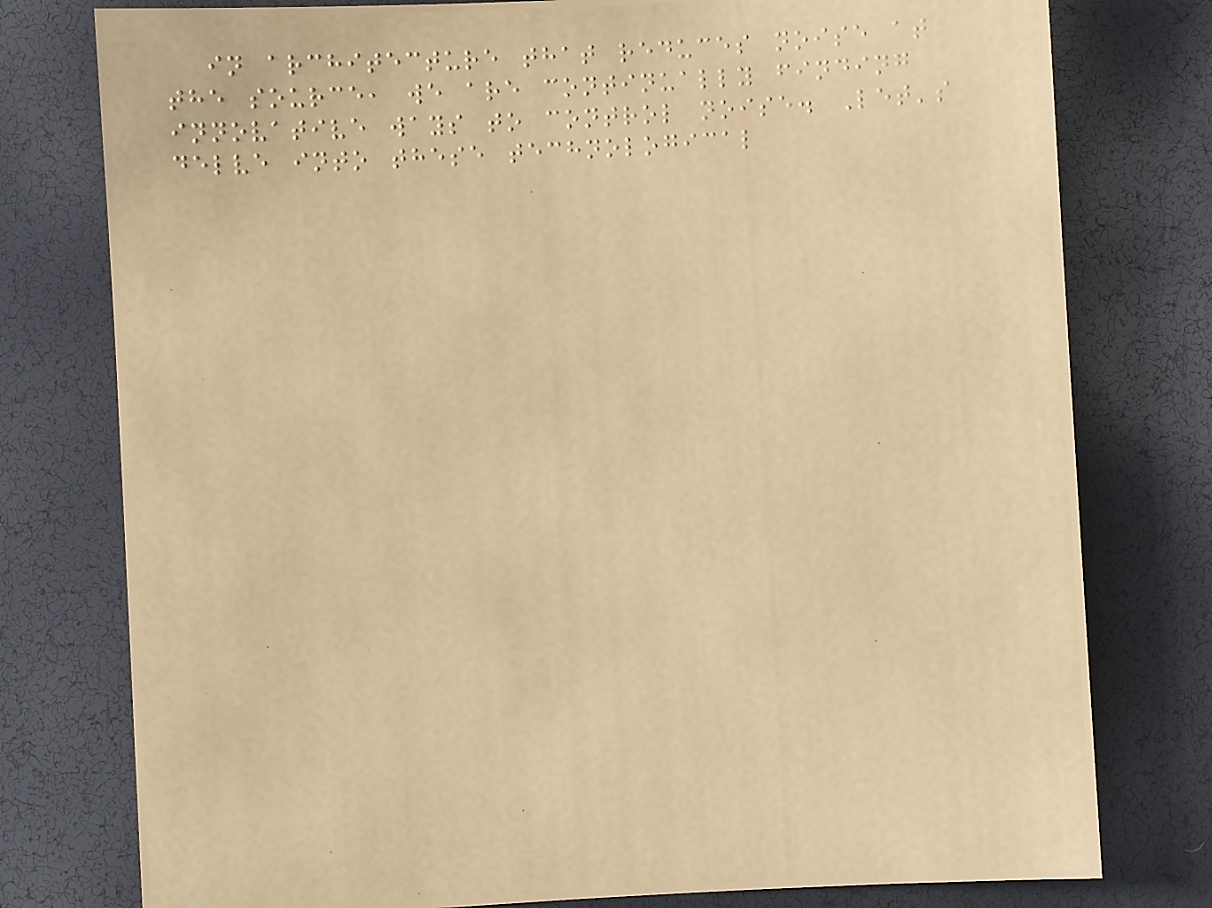in architecture that reduces noise at
the source, we are continually finding
innovative ways to control noise. Let's
delve into these technological
